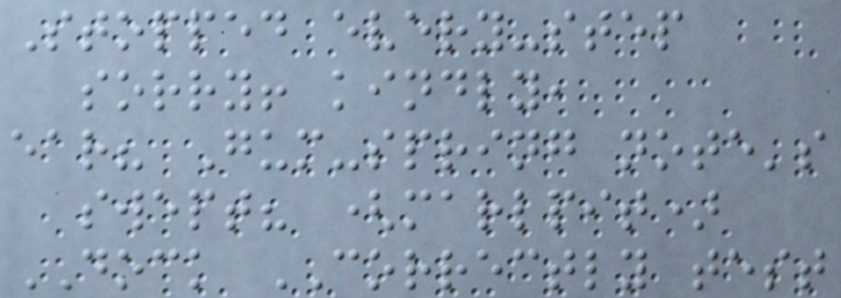Stopped every-step
sorry! kindly,
ear? Gum-spring note's
swept? (marlpit)
DOCK CORRECTLY test
